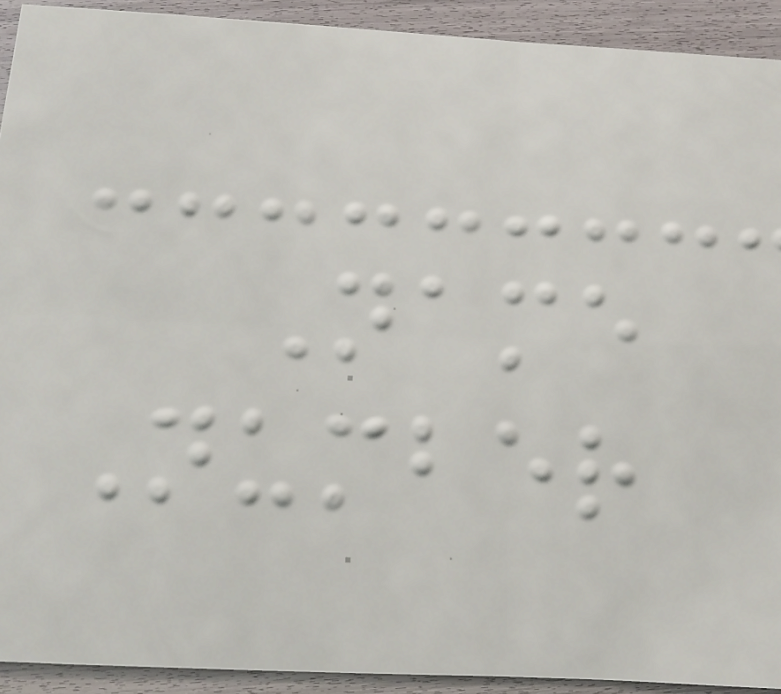Name
Number
